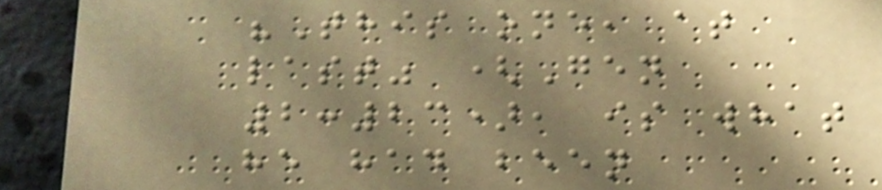"This one, at
last" (Gen
2:23), is what
he had been
